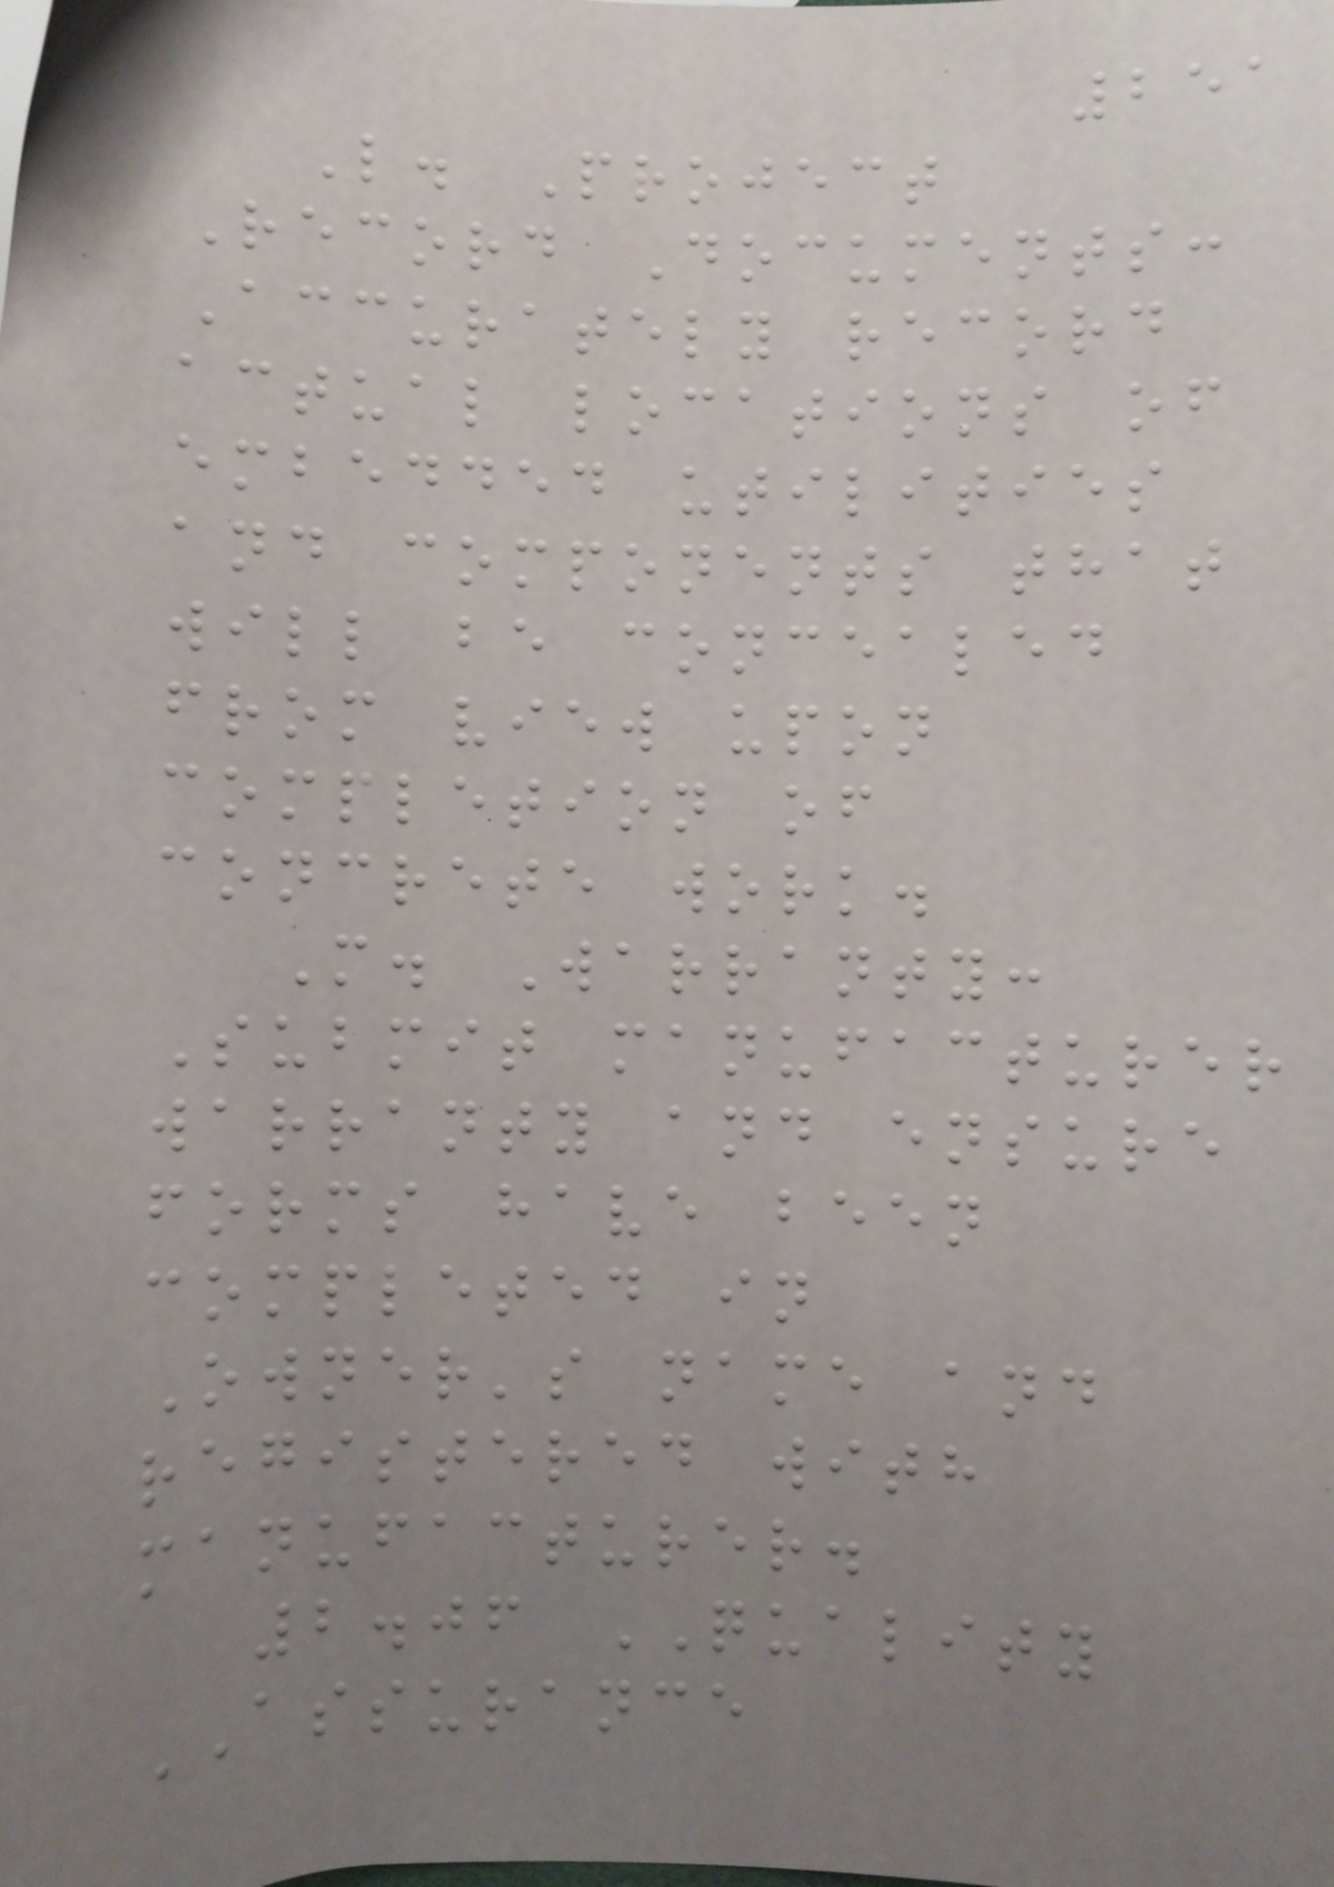251
L. Project
Record Documents:
Accurately record
actual locations of
embedded utilities
and components that
will be concealed
from view upon
completion of
concrete work.
M. Warranty:
Submit manufacturer
warranty and ensure
forms have been
completed in
Owner's name and
registered with
manufacturer.
2.06 QUALITY
ASSURANCE
